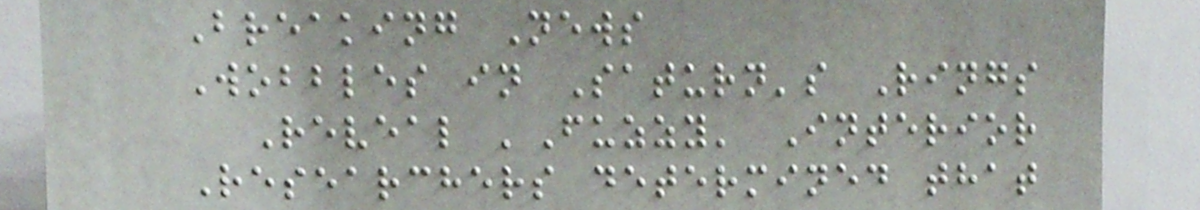Breaking News
Wobbles in Saturn's Rings
Reveal 'Fuzzy' Interior
Researchers determined that
